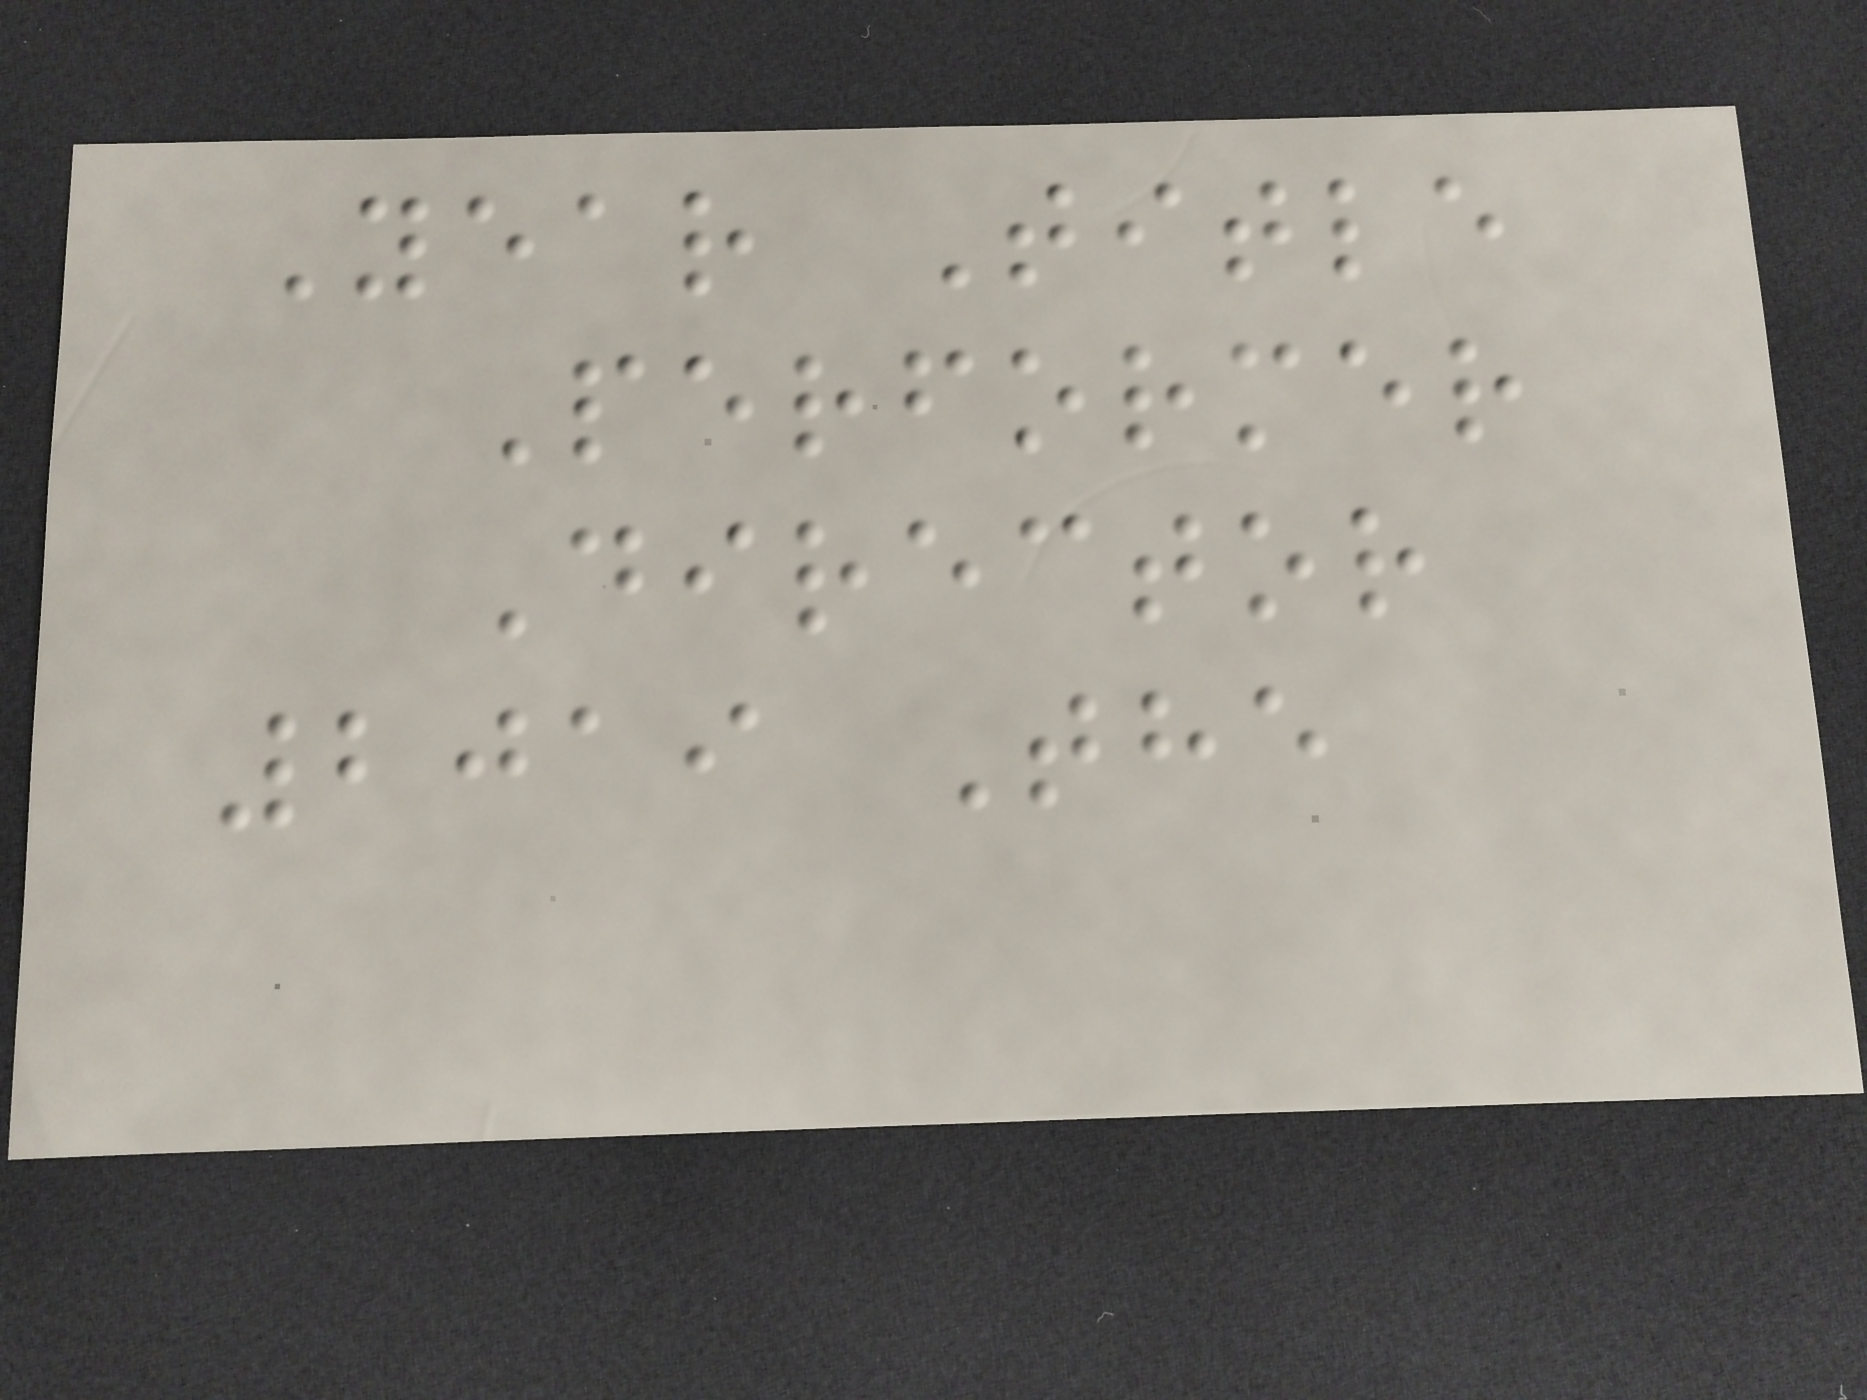Year Title
Performer
Director
2019 The
